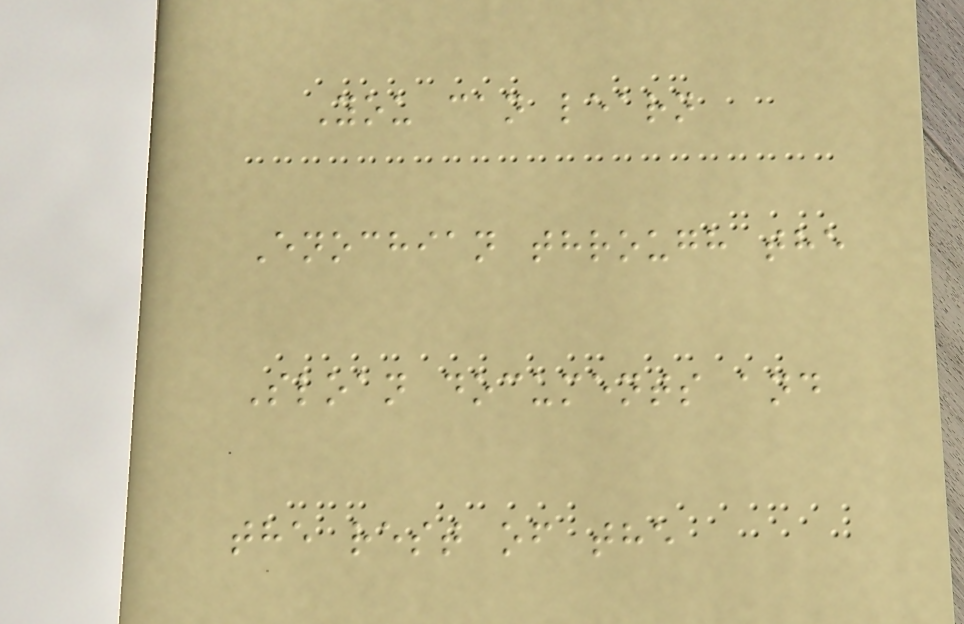You can learn
Enochian through the
Sloan documents and
the rest of the
